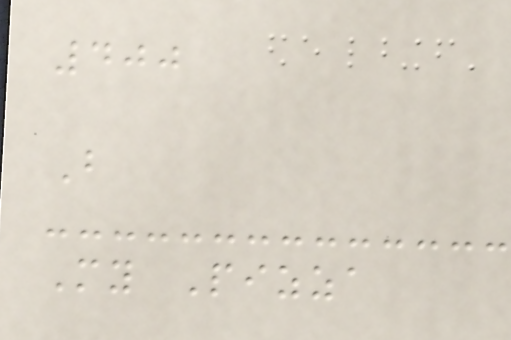400
B
My Pizza
